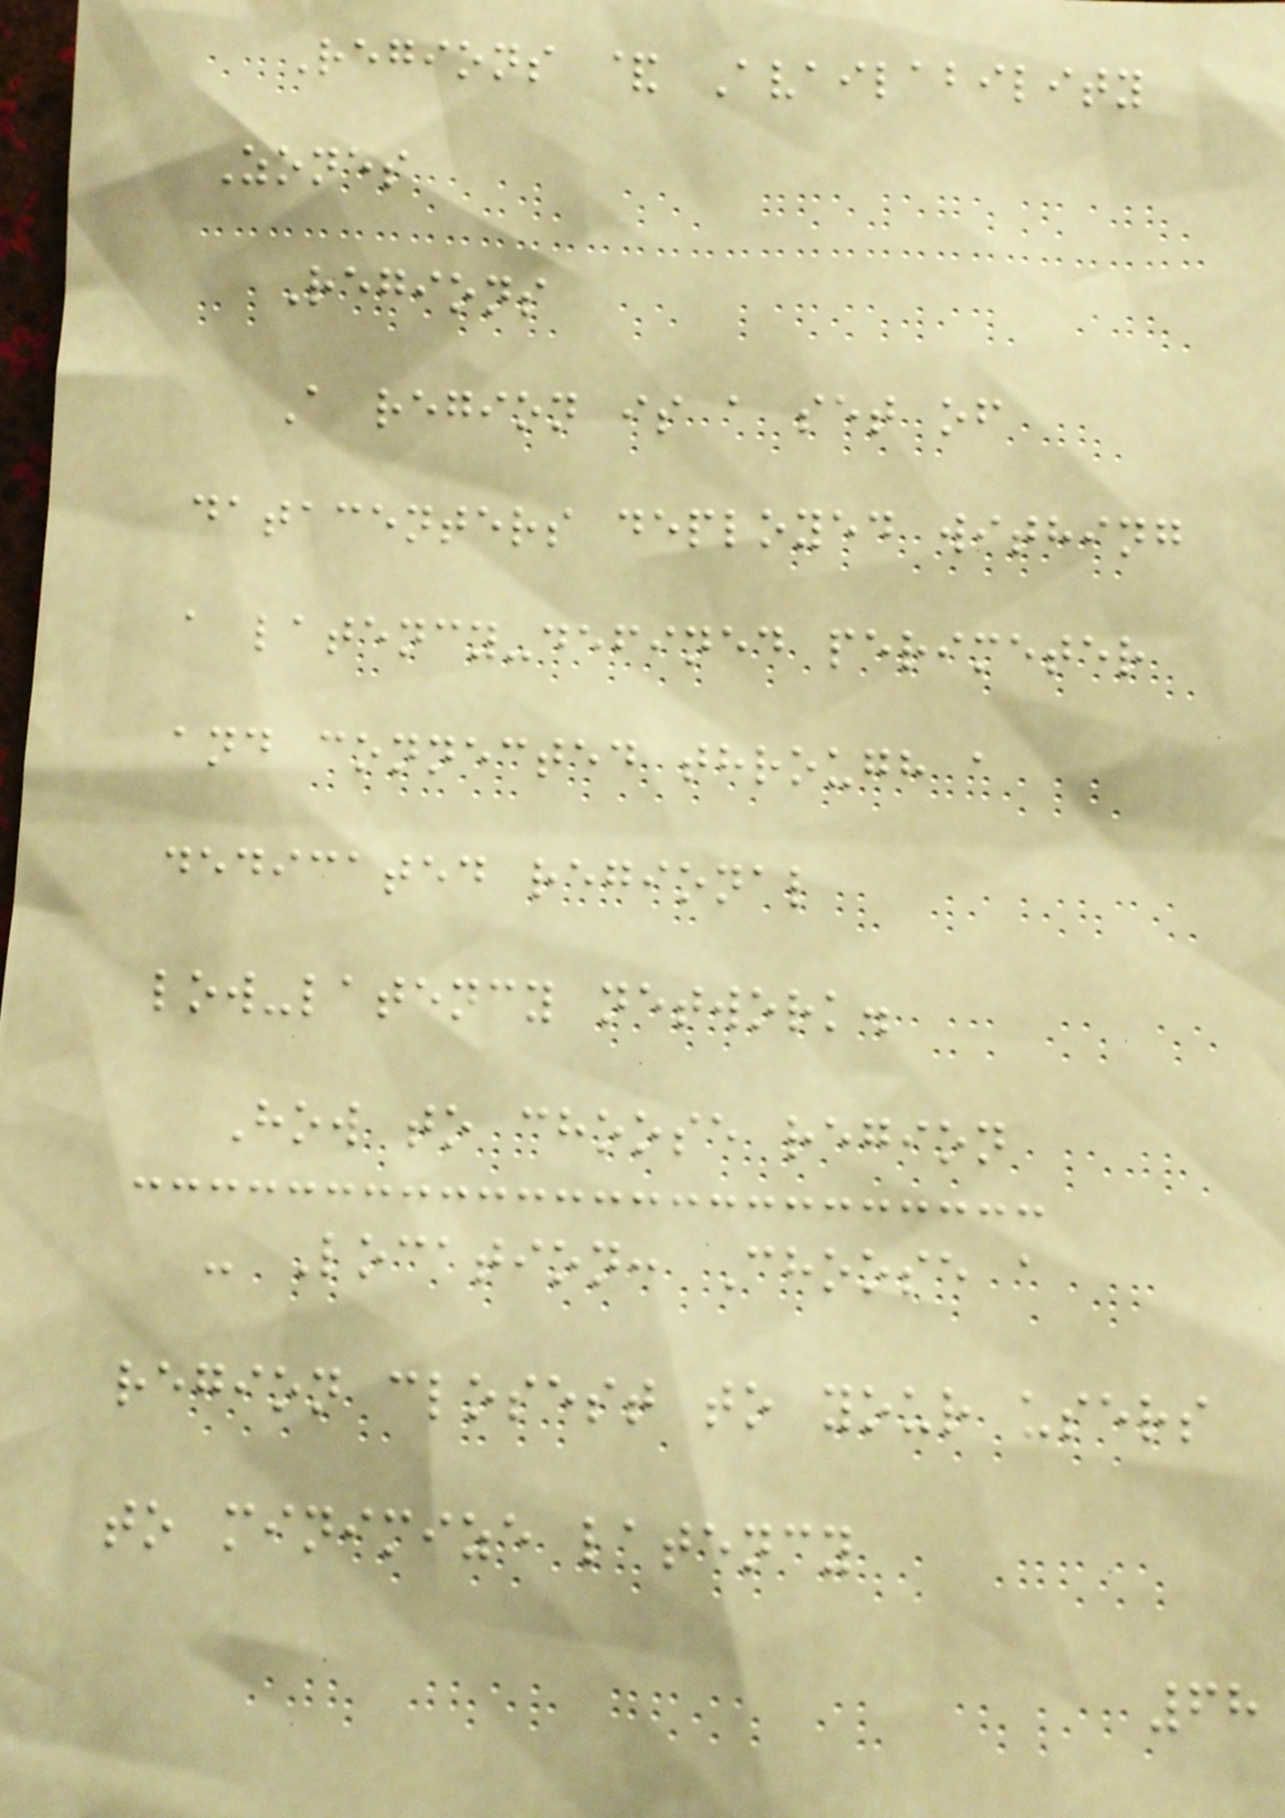Regions & Availability
Zones
Regions
A region is a set of
datacenters deployed withing
a latency-defined perimeter
and connected through a
dedicated regional
low-latency network.
How to choose region
- Location: Choose a
region closest to your users
to minimize latency
68
